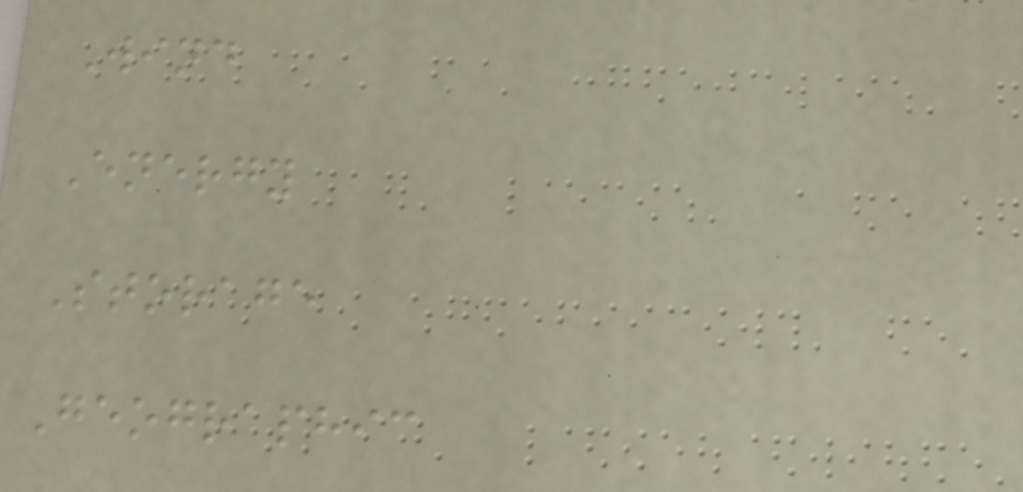Wind
Energy
Storage
Geographic
